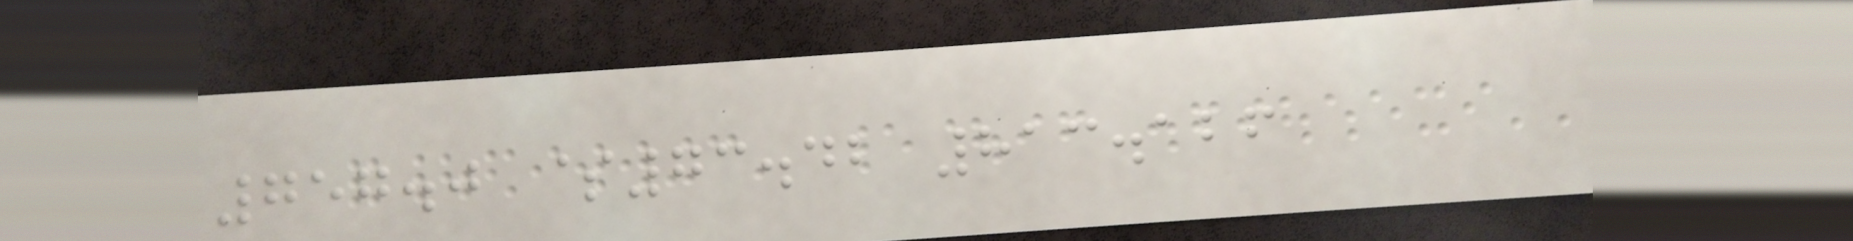757.0 $73.42 813.126
